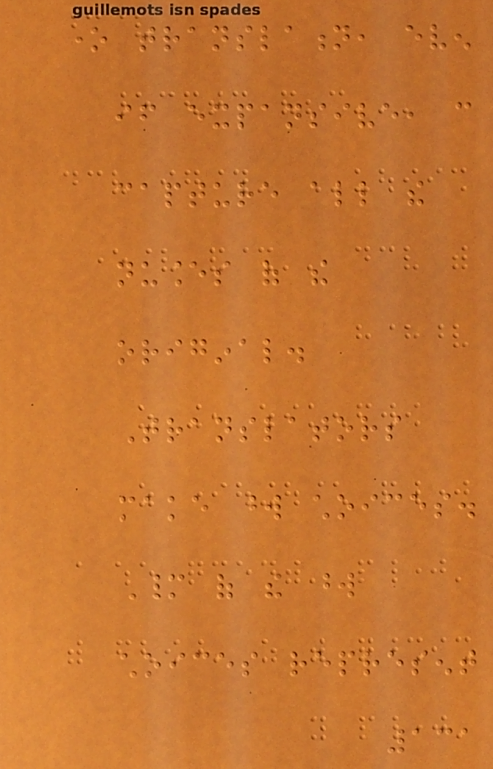one translation, even
if expansive, can
capture all the
nuances of the
original.
Translators
make word choices.
Many of the word
choices represent
131
